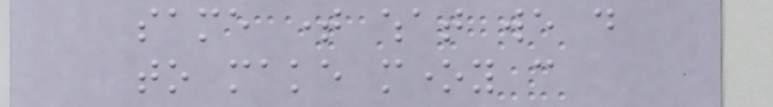same time what we do
to make money can
